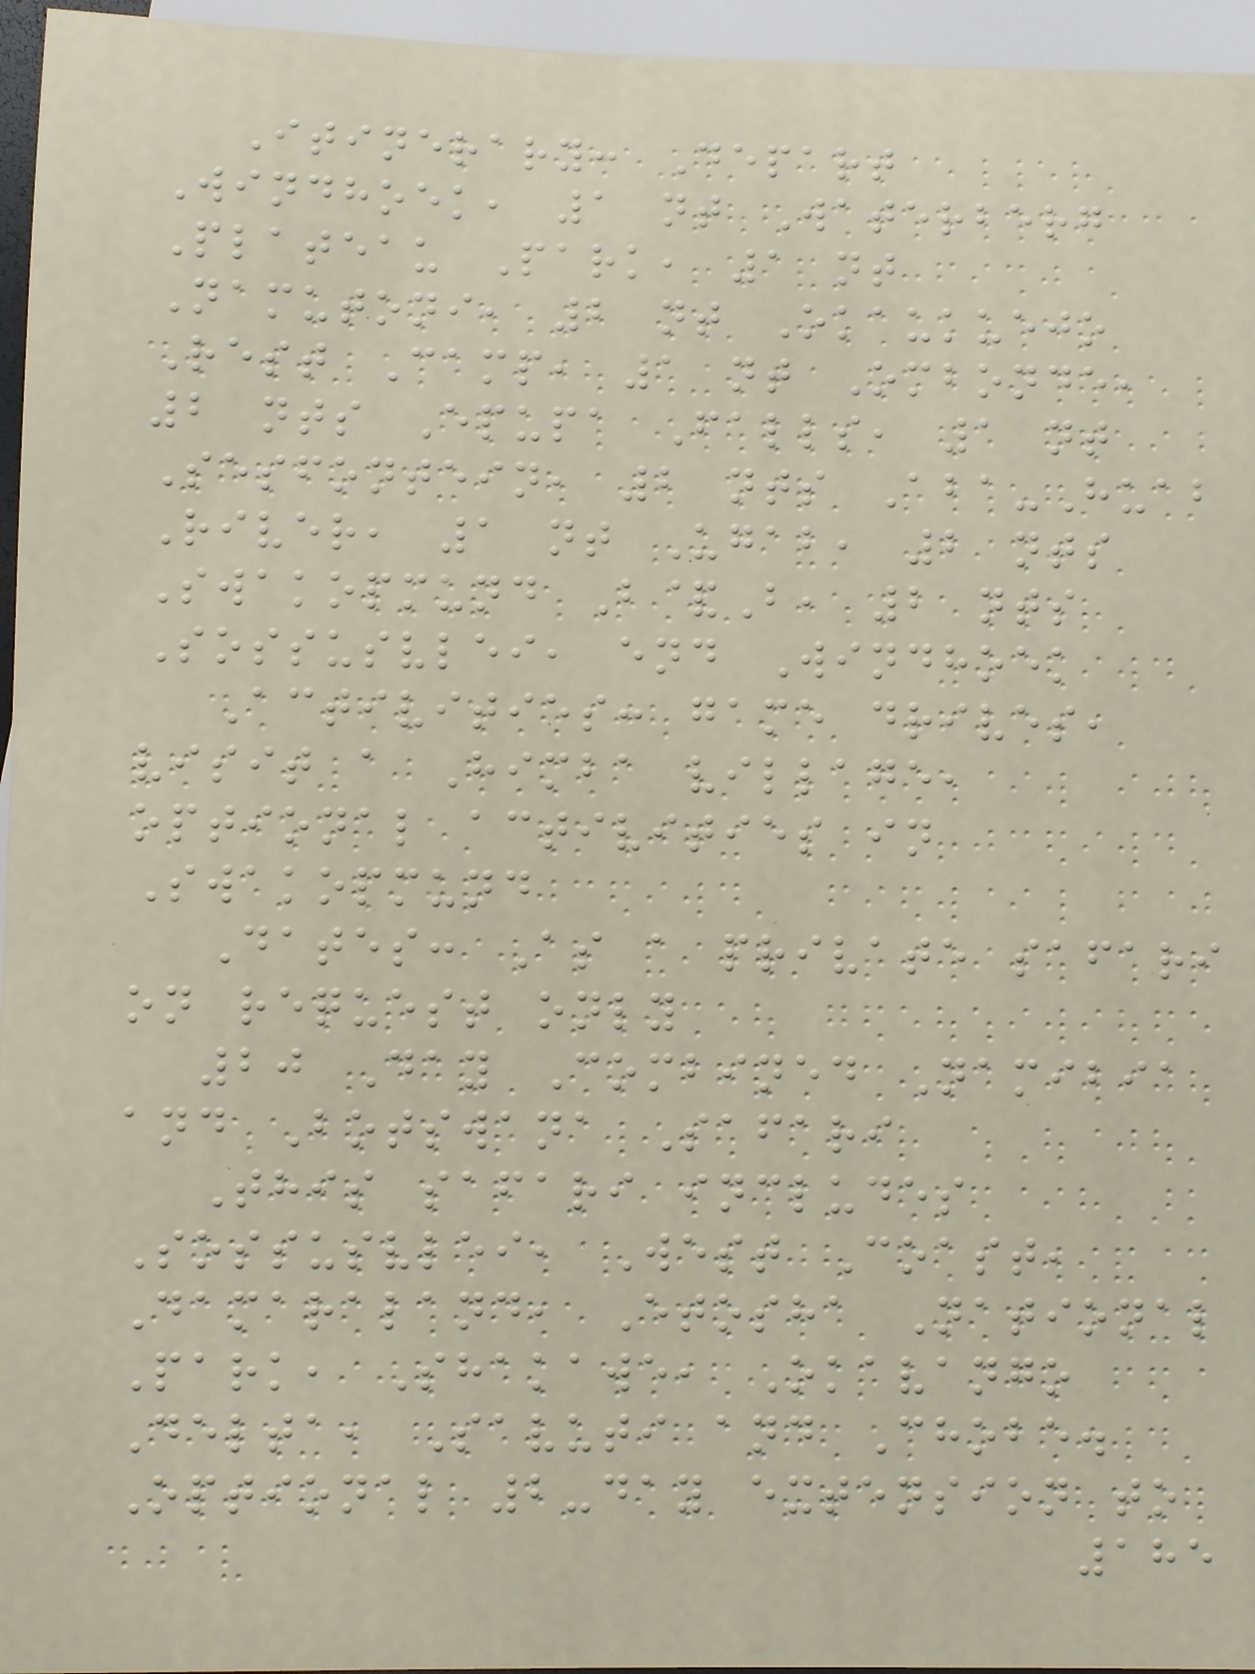Itinerary: Depart
Windhoek, 1 nt Waterberg
Plateau Park, 1 nt
Namutoni, 2 nt Okaukuejo
Rest Camp, 1 nt Ombonde,
2 nts Epupa Falls, 1 nt
Sesfontein, 2 nts Aba-Huab
River, 1 nt Ugab, 2 nts
Swakopmund B&B, 2 nts
Sossusvlei, end Windhoek
Activities: game drives,
visit a Himba village,
optional activities in
Swakopmund
Dates: As a private safari
on request only
20 Day Combined Namibia
and Botswana Safari
This safari includes
Sossusvlei, West Coast,
Damaraland, Etosha National
Park, Shakawe, Okavango
Delta, Savuti and Chobe.
Optional 2-day extension to
185
